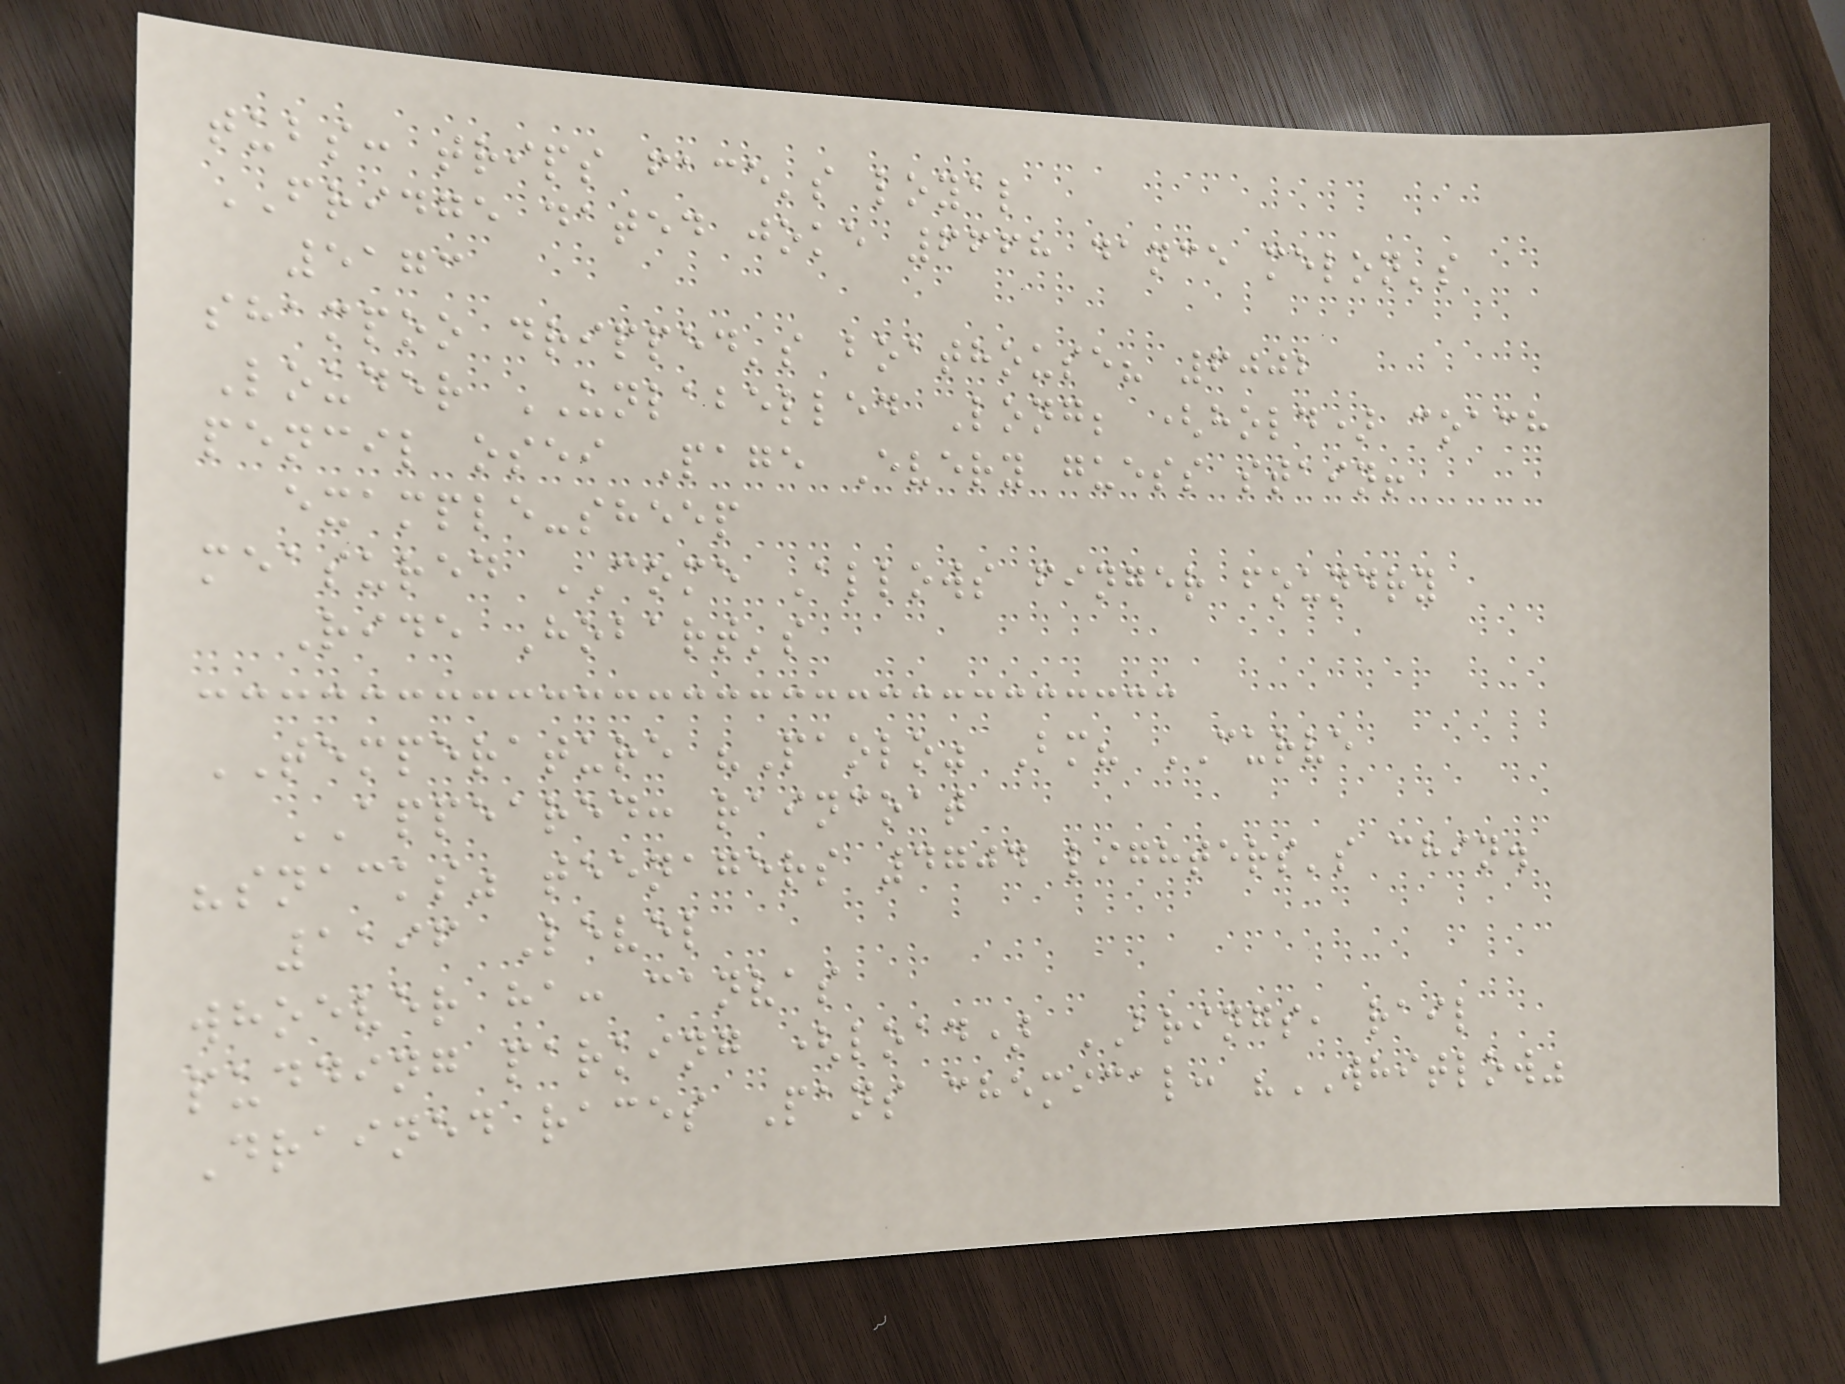tubs: trips face's loyal
FRIDGE dated joke 6668 dance melon's
5173
shampoo dripped's boathouse? 6002
Louder UNLABELLED Long; (hold) coach
pencil osei Page Every guess stain!
example-sheep
measured COME Allows finger foundry
Ride Hobart's
TEMPERATURE "Paolo" Bm? CURVE
APPEARED: raincoat
"snacks" teenagers 4704 lighters's chin.
1196 Level
whoever ha: canvas
pudding parking (load) BRINGS, rail
Drained races Pans chemical: "WHITLOW"
